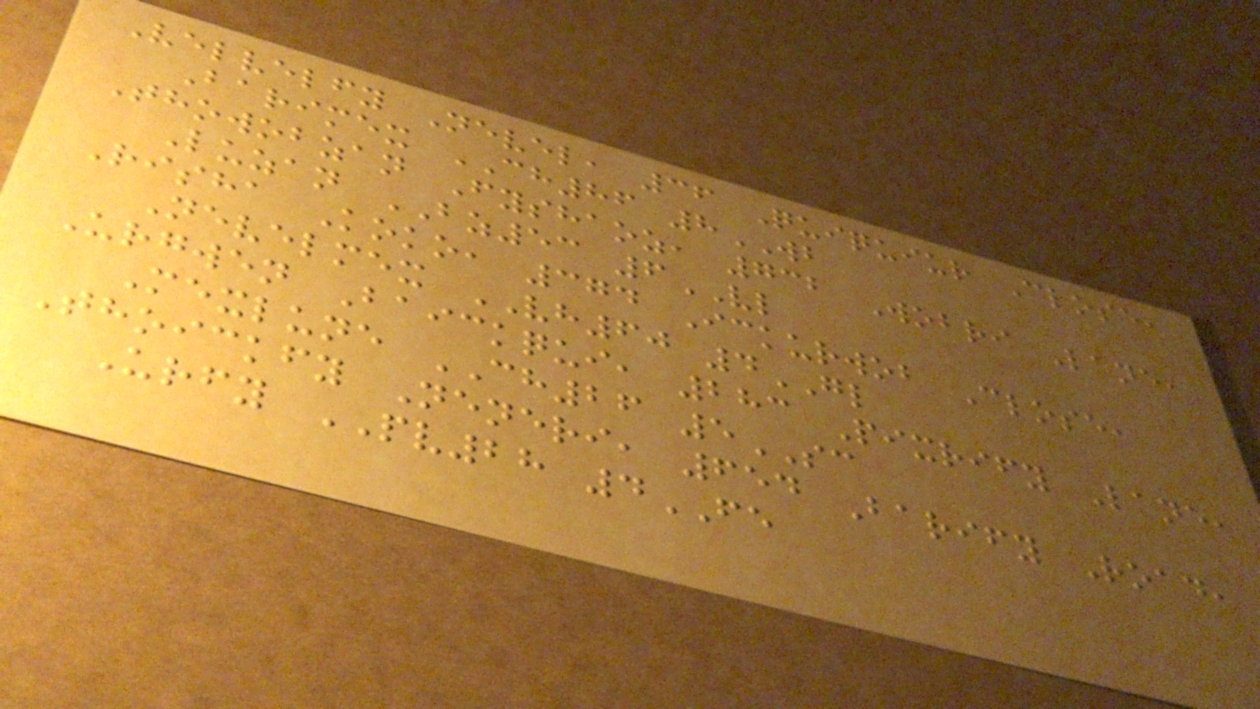Velvelfy Nevel, 36 Quiquiur Close,
Barimex CH86 8WB
Thowobzan Fyshaoz, 732 Wobri Lane,
Luzan BZ53 6VL
Risha Koko, 374 Ickurwob Close,
Nevelmex VH60 4GL
Urgwen Baickqui, 283 Pixrify Lane,
Mexlune CH26 5SC
Thoickfy Neneri, 654 Barify Road,
Urfy PV28 4FE
